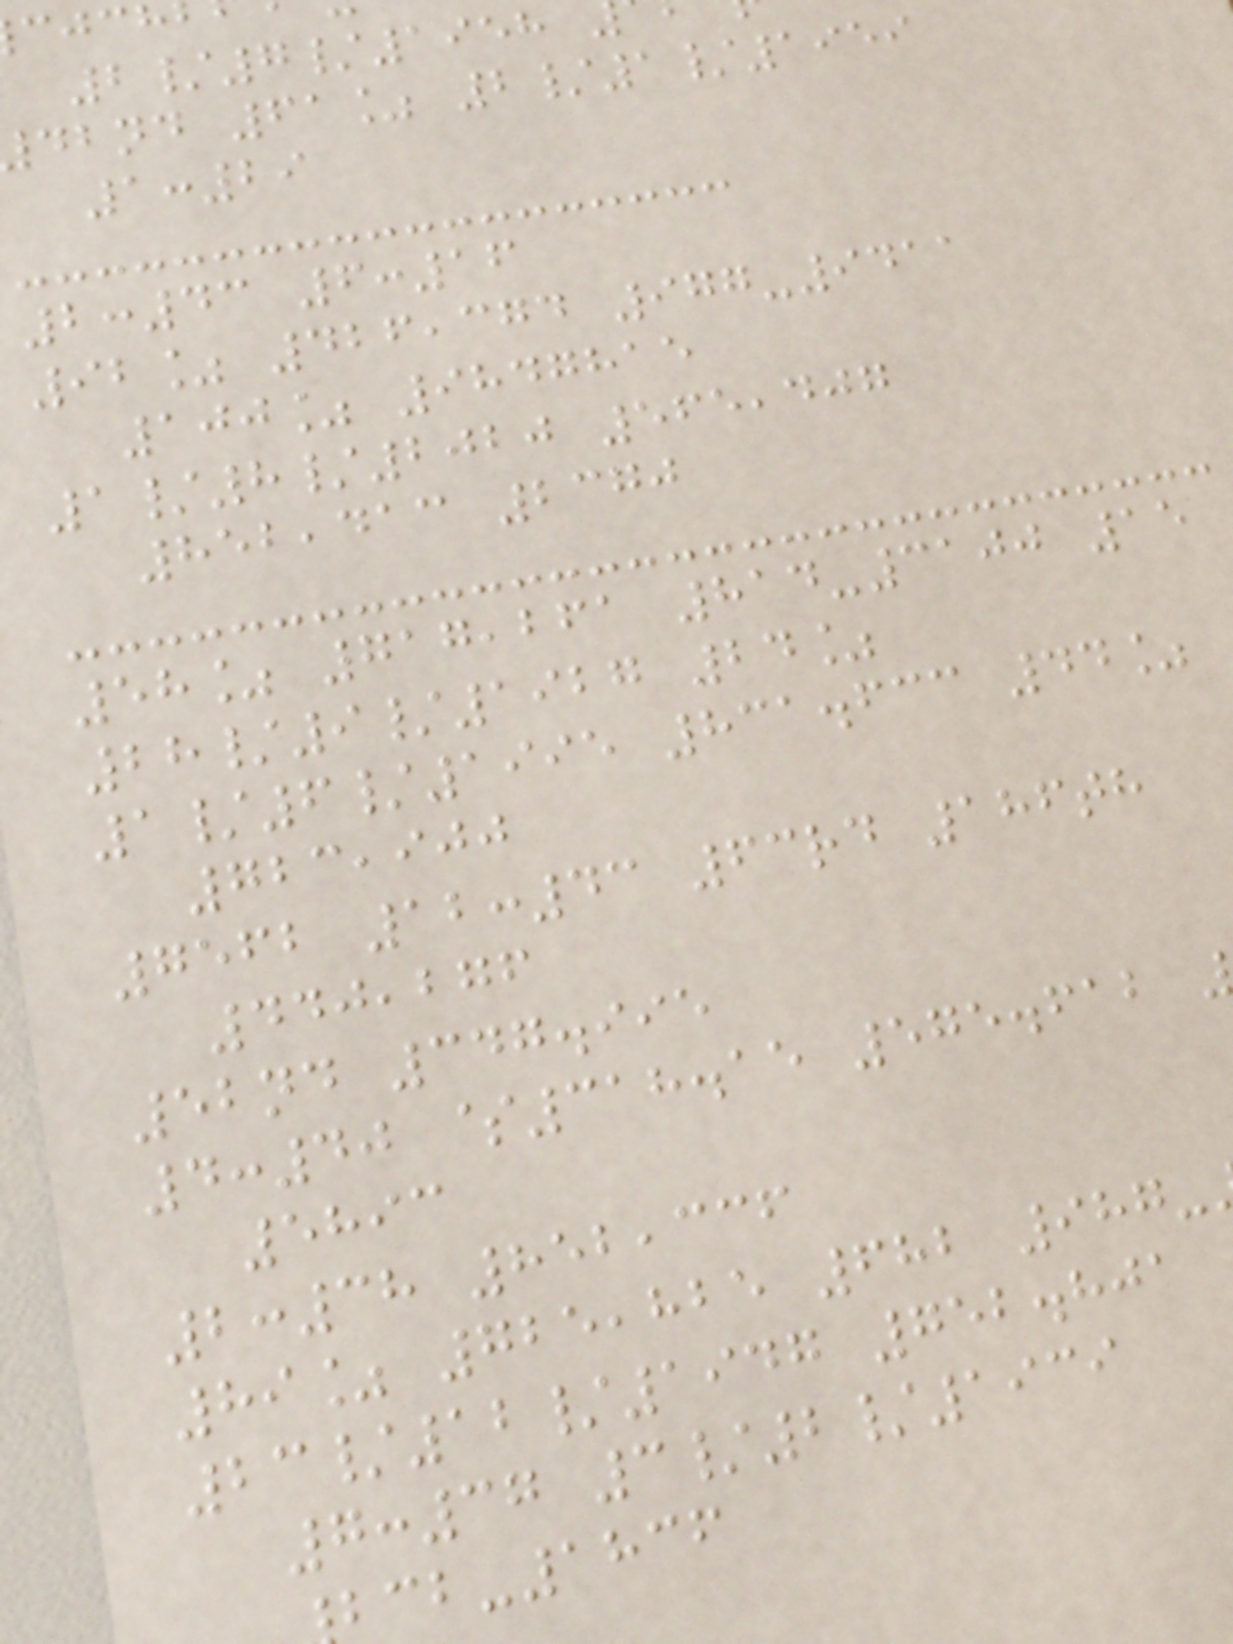2/7/1958
dbnd 61% 2/1/1959
1:29
2:43 6:16
92% 426,374 977-9411
100% 9847815
1/8/2020 565,407
852,413 2370
58% 717,261 814-3100 15
28/9/1927 24%
1/6/1995 831.633 44%
723,900
7562 12:43 63rd 186th
440,276
52nd 347.995
4:40 $318.15 575.612
5893
2:38 852,336
89% 725,825 682 987-
23/12/1947 752.801
7:37 3/2/1939
-1836
